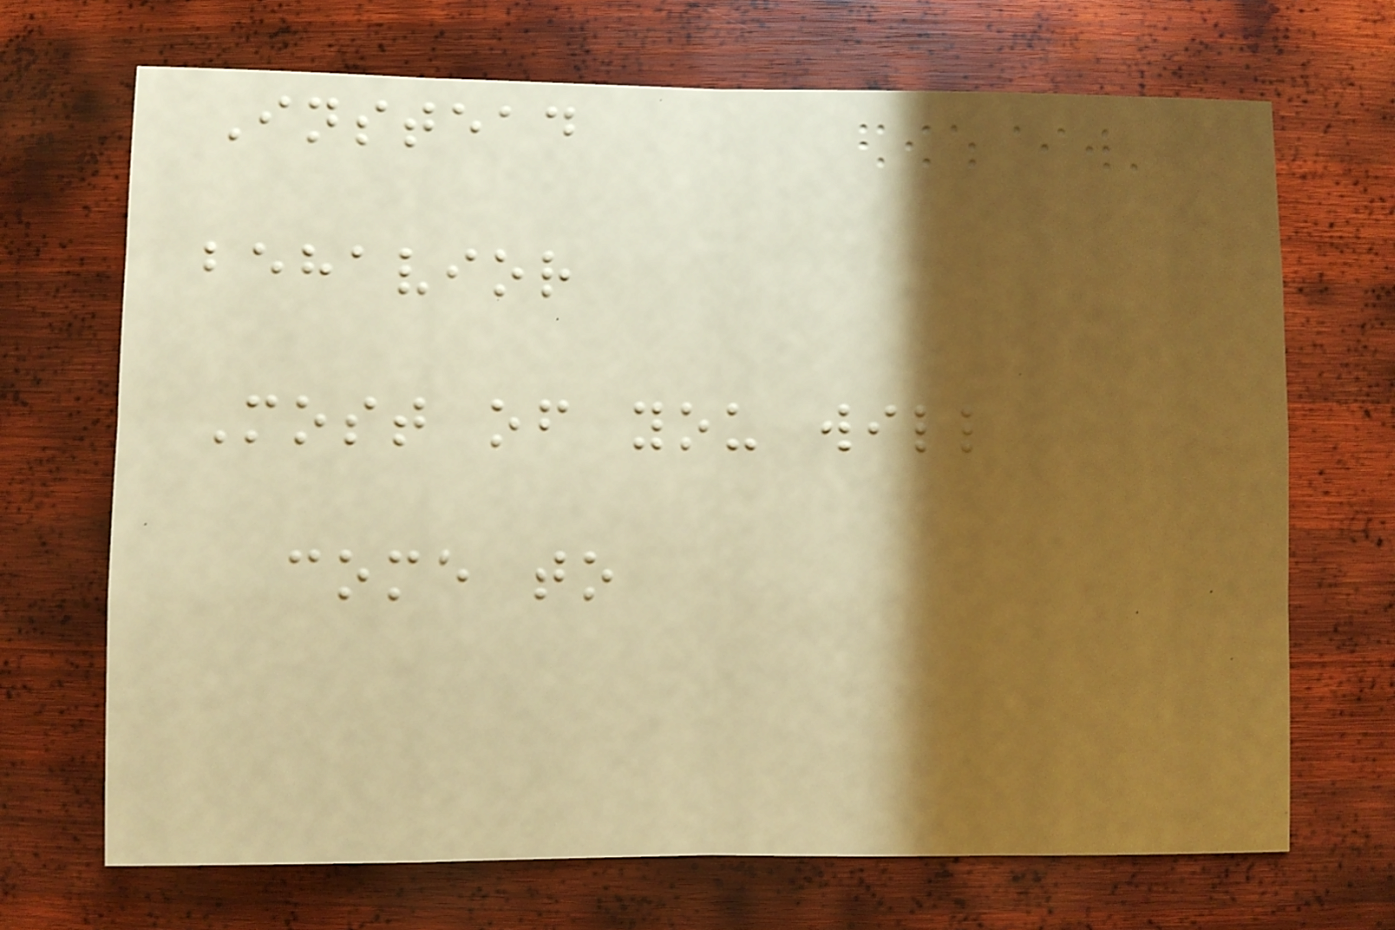Instead
behavior
Most of you will
come to
